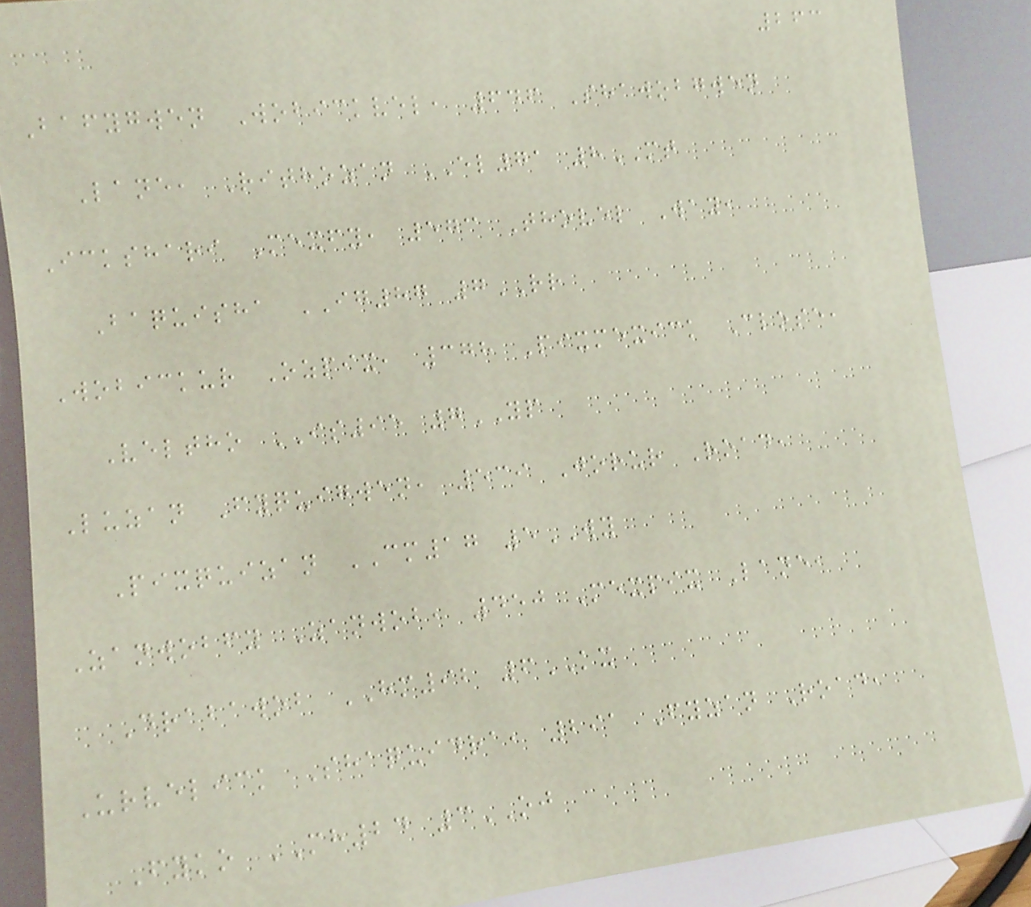263
Bafygwen Wobickvel, 646 Shawobgwen
Lane, Rithozan EL71 8MT
Ickshari Mexfy, 573 Thovel Way,
Baquisha IG87 7RR
Wobickur Ozpix, 378 Pixmexick Close,
Veltho IS95 7YP
Luzan Fyquigwen, 539 Jorur Road,
Pixquizan CM17 5WY
Zanwobfy Zanwob, 450 Mexpix Lane,
Drabawob HM92 6KX
Urvelick Shaquidra, 291 Fyzan Road,
Fyko MH24 3OJ
